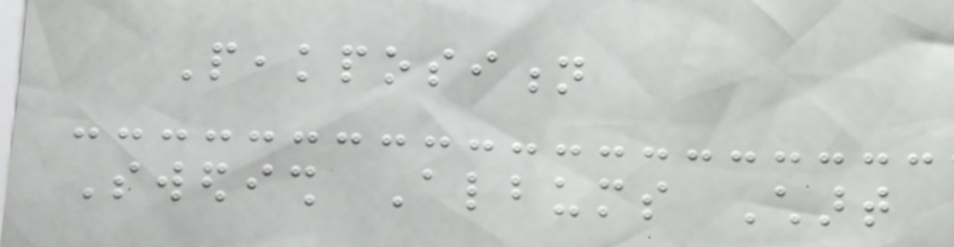Peakposition
Swedish Albums Chart
